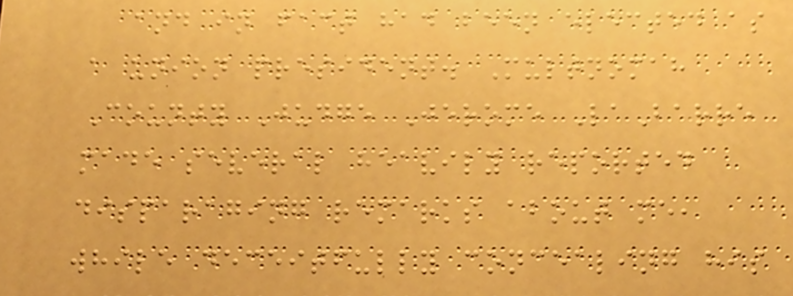and in fact had been elected as
a union president. Multnomah
County Judge Jerome LaBarre
made several heavily reported
disparaging remarks about me,
while deceitfully concealing his
